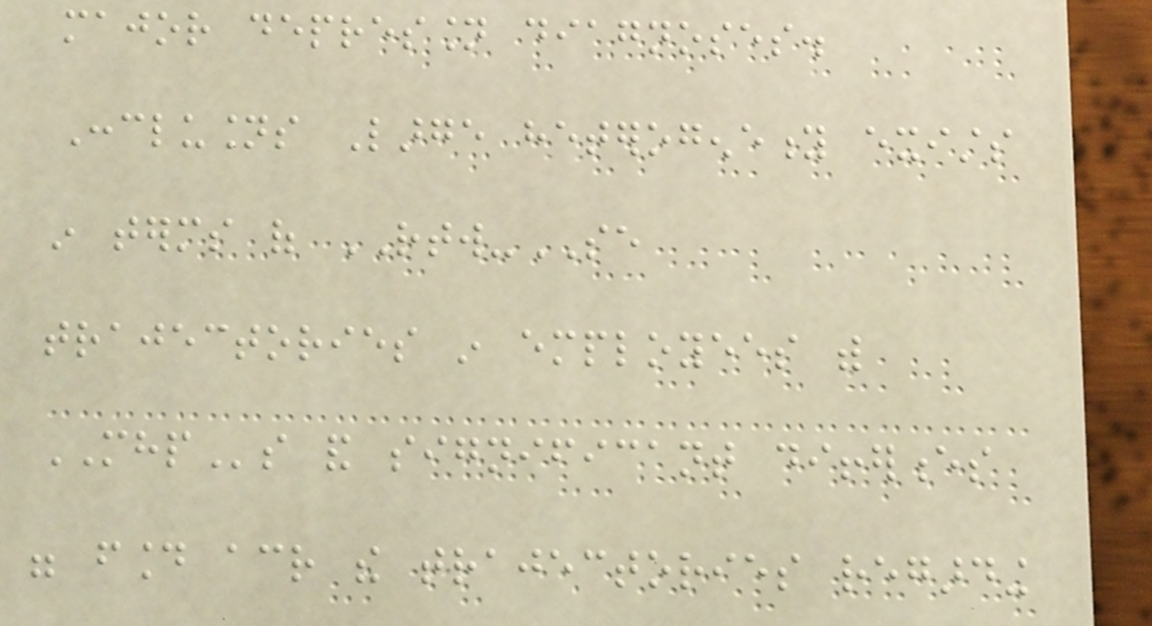major depression diagnoses.
Conclusions Large heterogeneity exists
in terms of RTW-SE
trajectories in employees with
MHPs and significant differences
were found across the trajectories regarding
